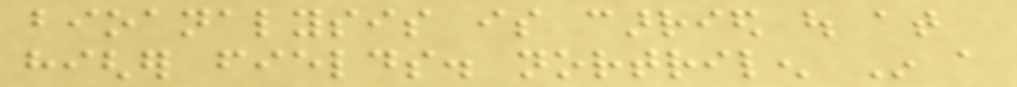bioanalysis is carried out at
higher fields. nortrilen In a
